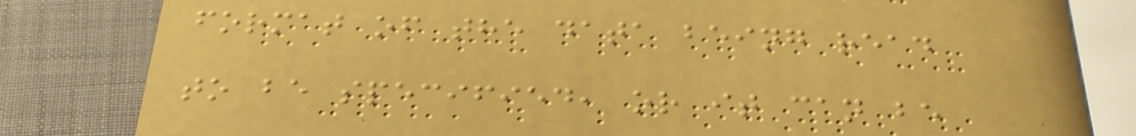format of the data being read
to be specified, or it can be
